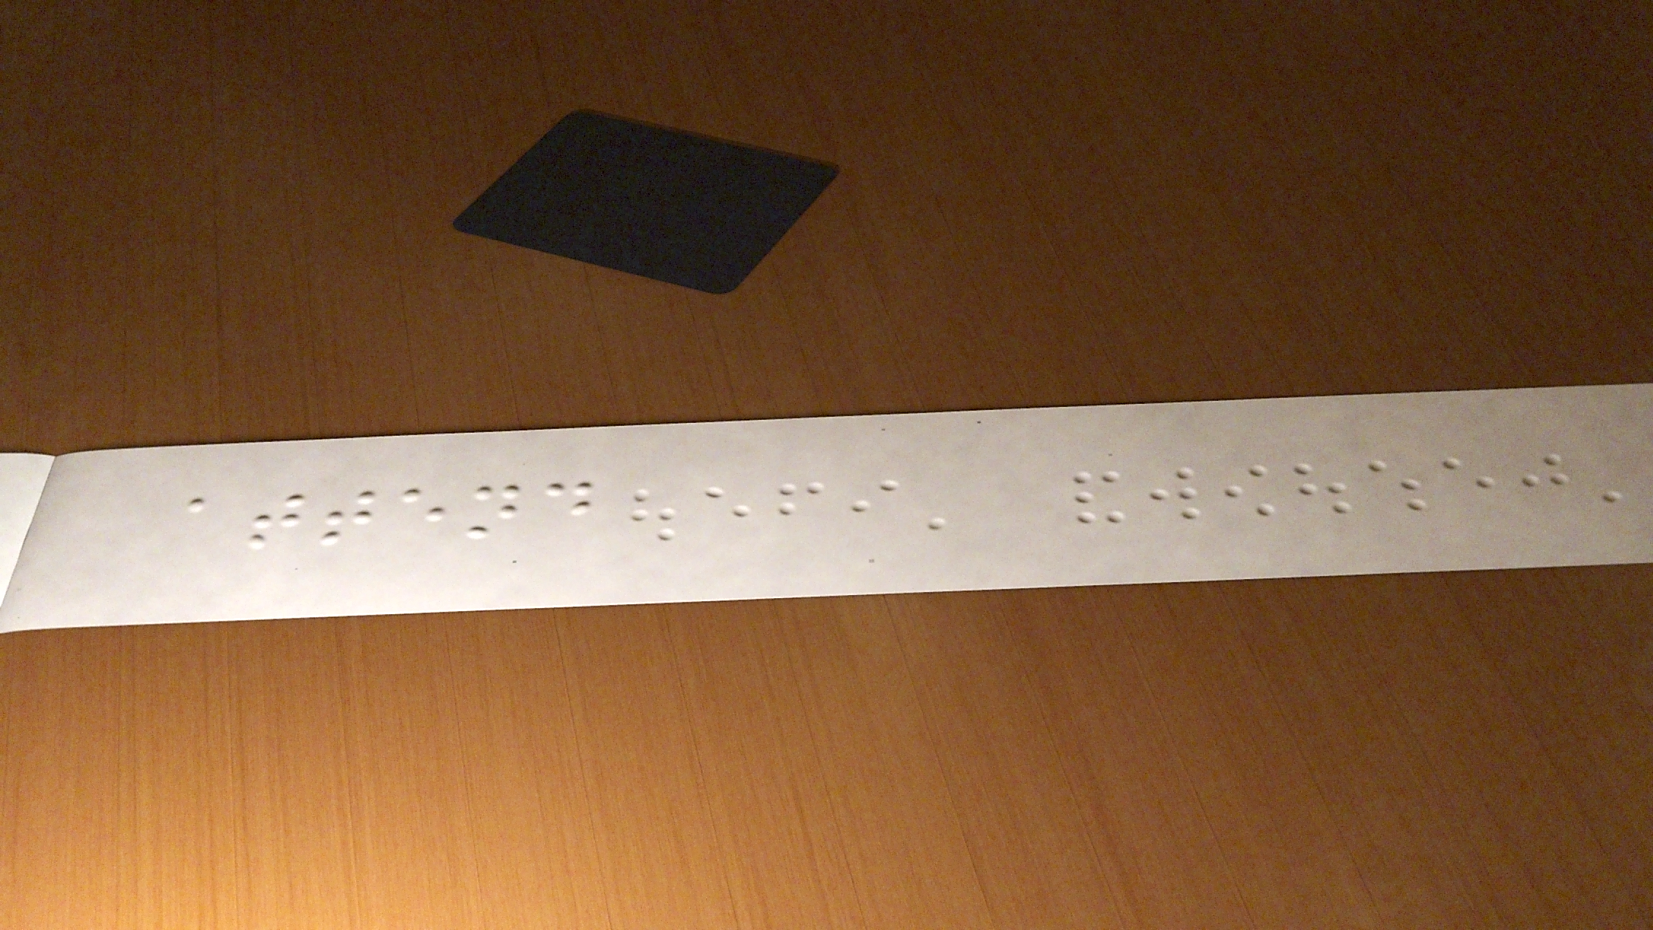attend
